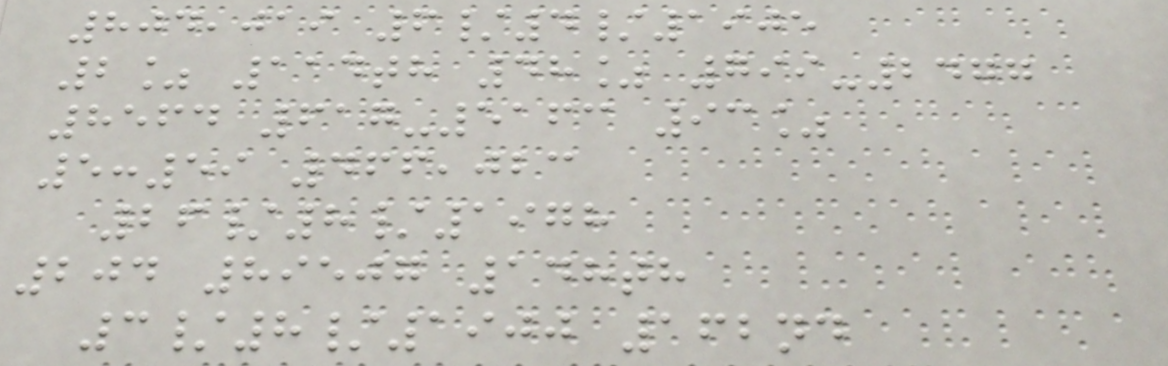804,019 6/4/1905
2% 114th 48% 799-2477
8564 617-5163 93%
5:59 466,023
26/8/1978
204 89507 148th
3/8/1900 162nd
